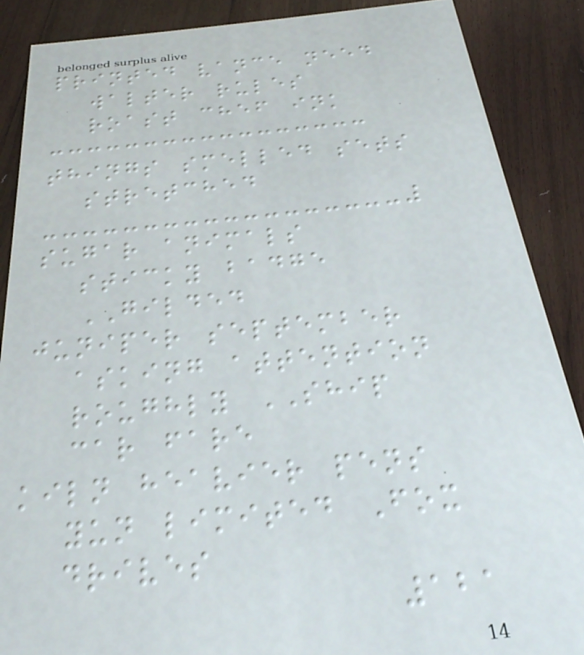printed vance need
walter rules
roast chef ink
things smelled sets
stretched
sugar animals
sticky badge
GILDED
juniper september
asking attention
roughly SHIP
car fare
kiln heavier pens
yun limited Fox
drives
121
